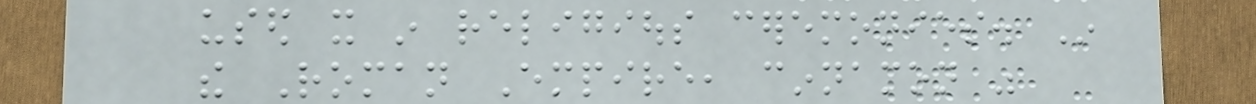used it in religious ceremonies. In
the Roman Empire, cinnamon was
